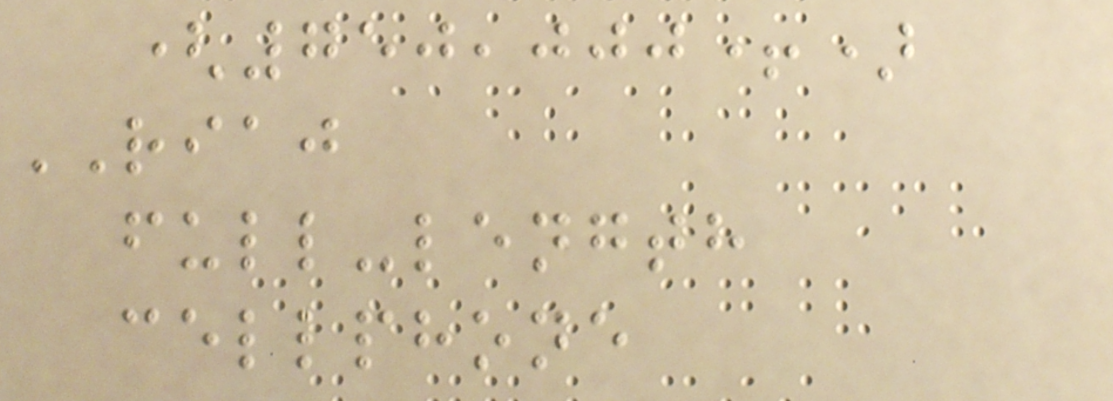(750,000+)
RIAJ
full-length
cellphone
